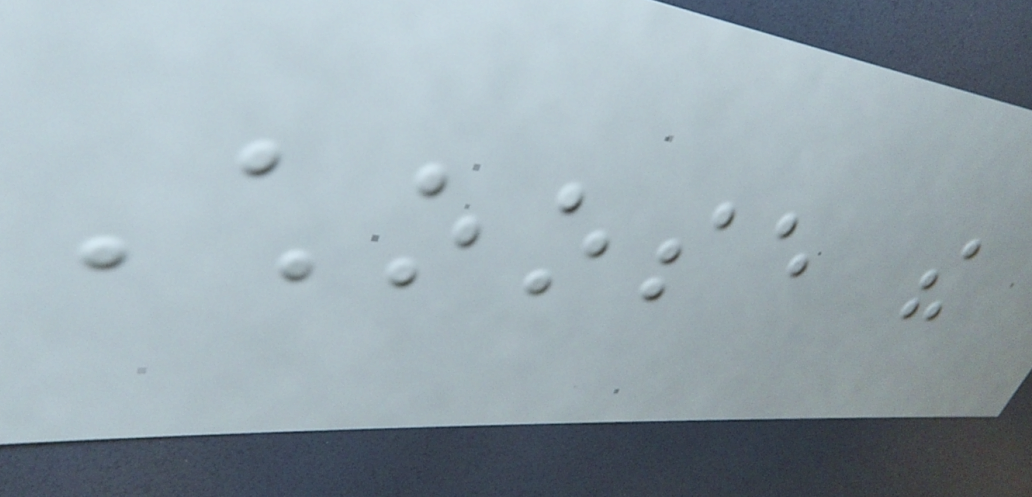Choose the
